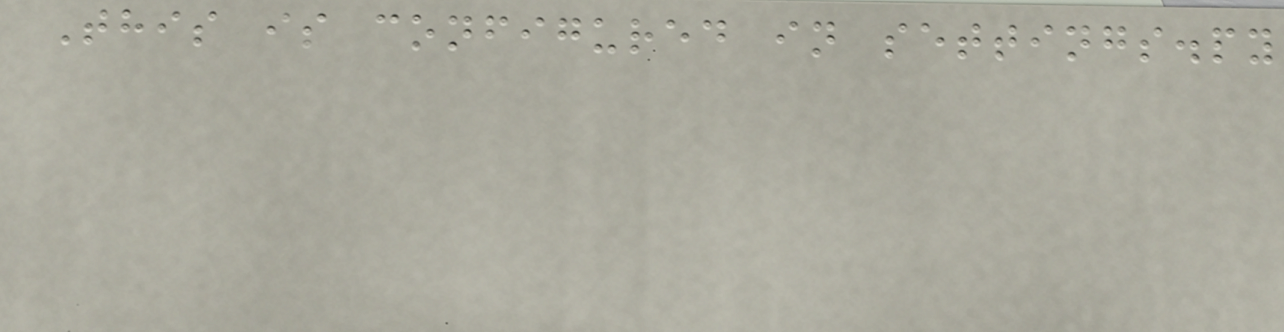This is configured in settings.py
